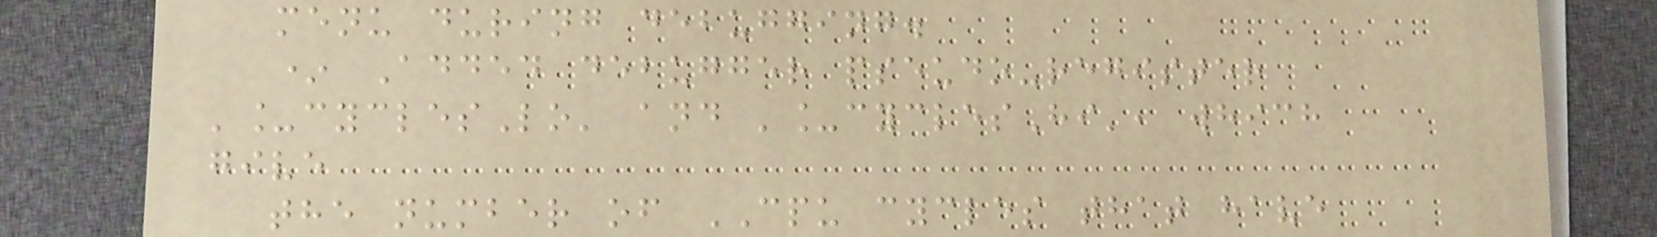menu during debugging.
* Added debugger pseudo-register
'_cyclesLo' and '_cyclesHi', which
give
the number of CPU cycles that have
